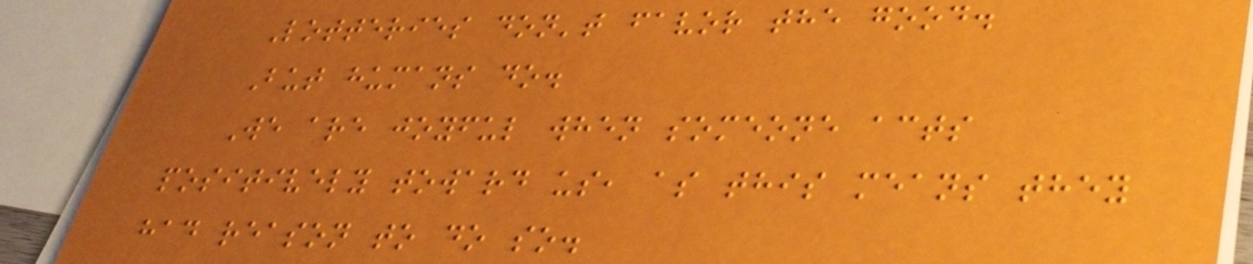Lotteries don't favor the good.
But humans do.
We are joyful when someone acts
positively toward us, as this means they
had reason to do so.
